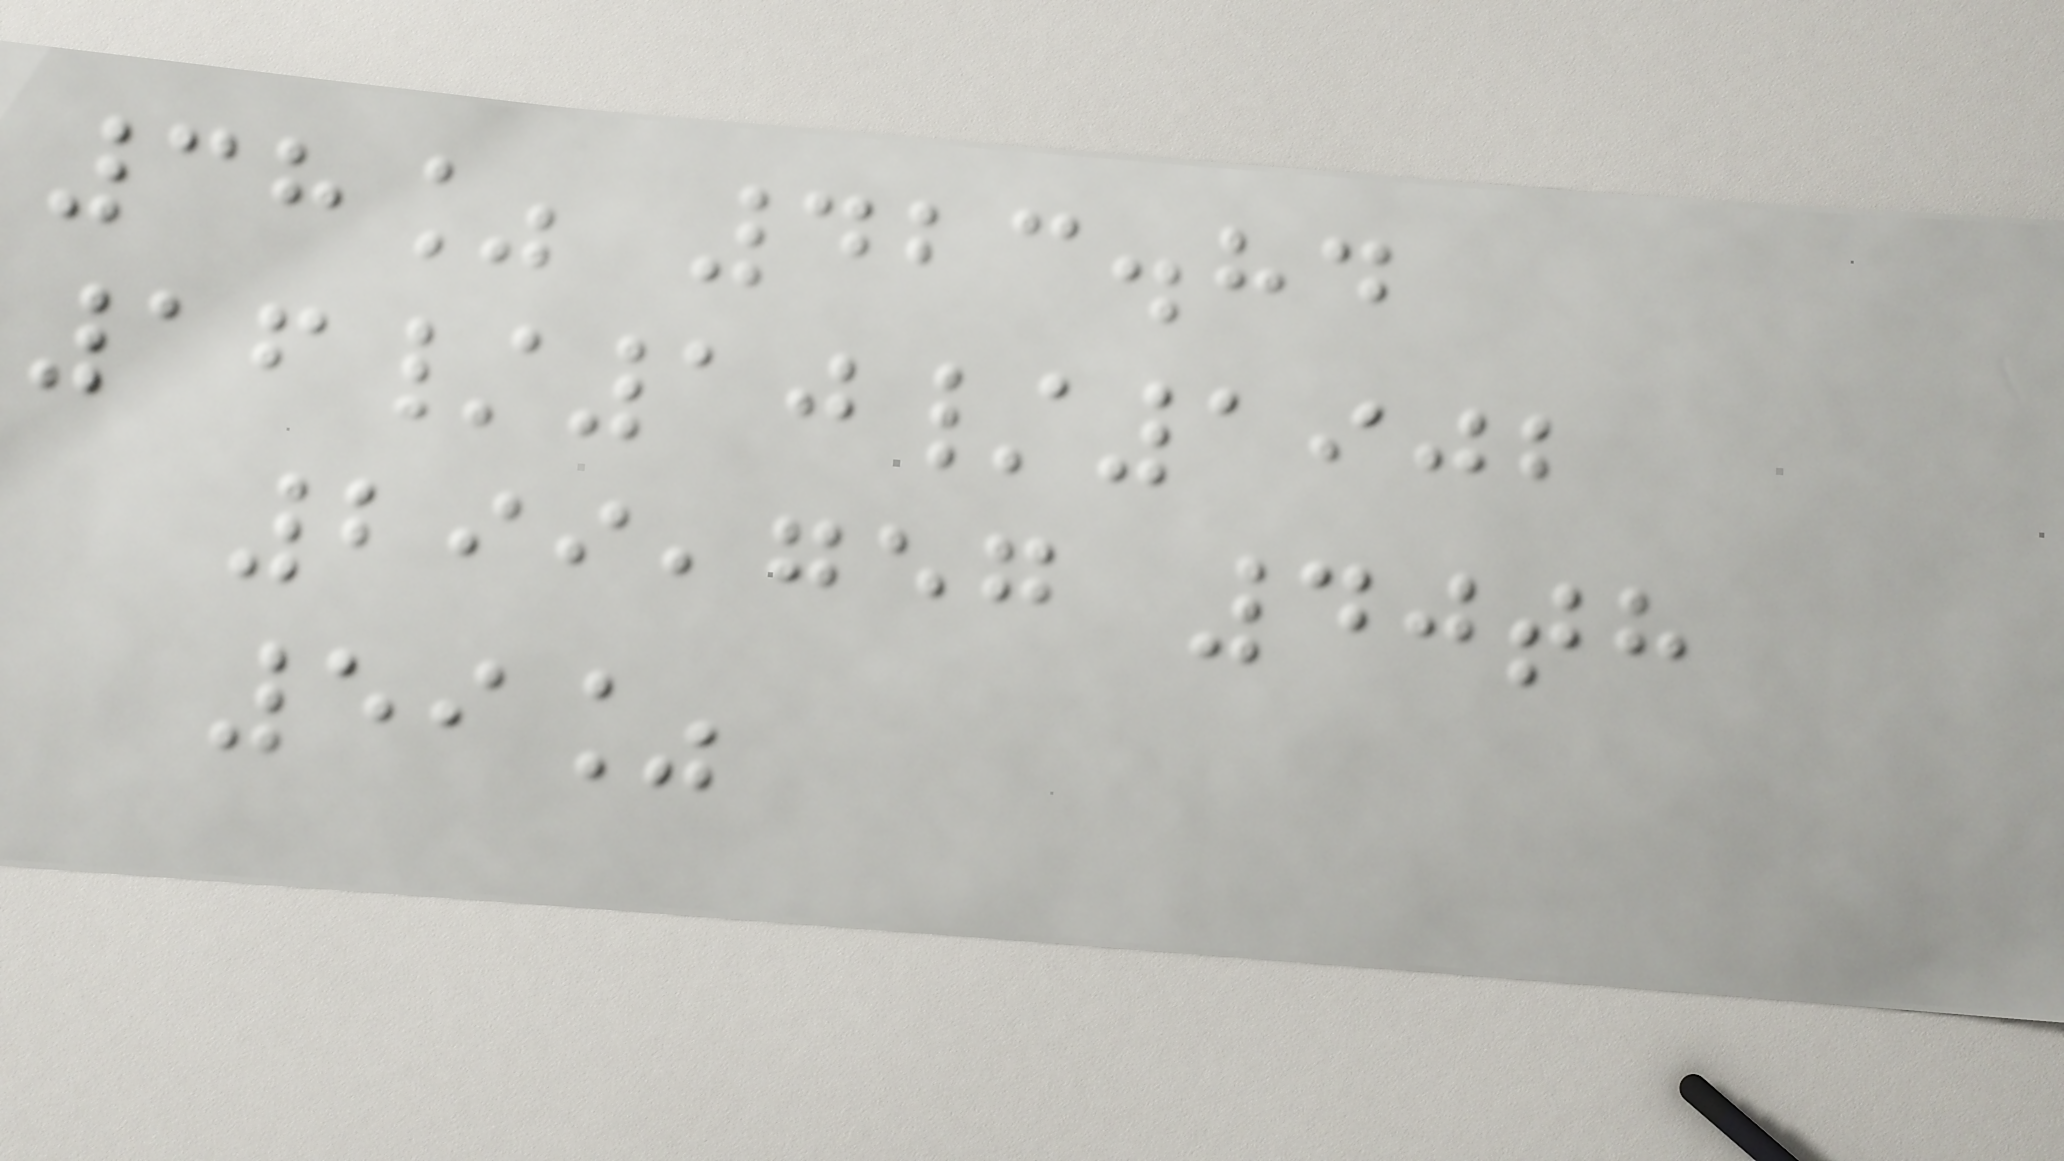38% 423.84
16/10/1902
299,757 40th
59%
